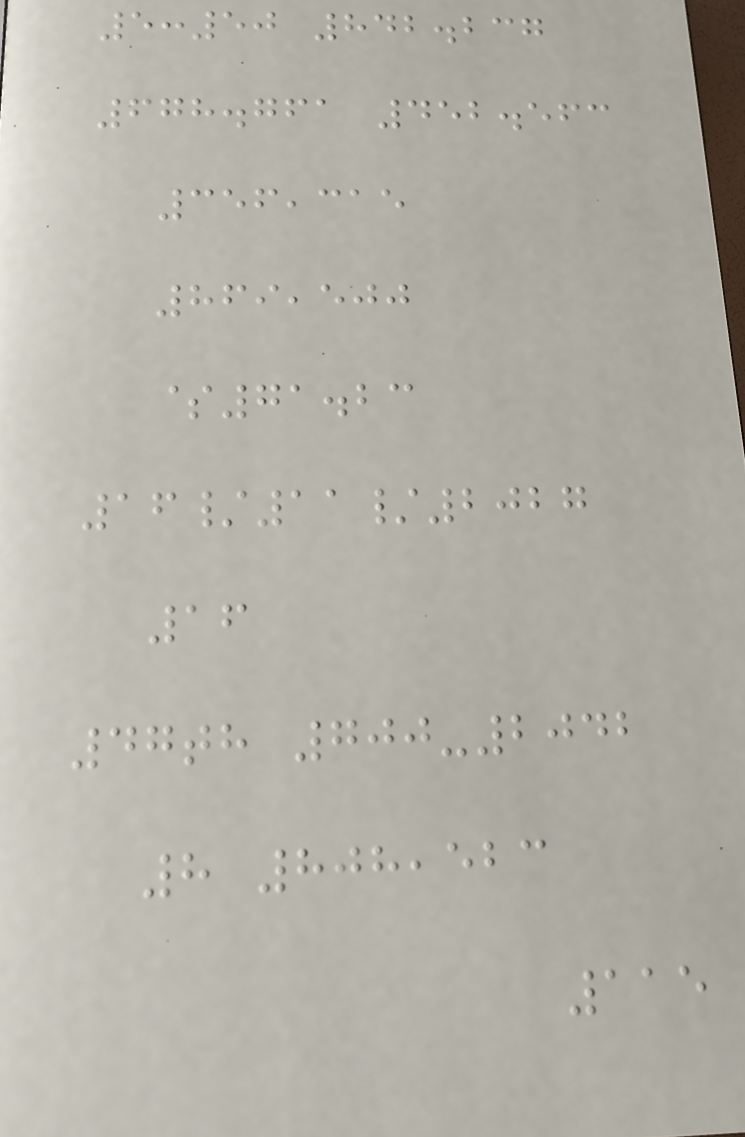5:50 842.237
678.761 452.563
356,315
869,500
$71.23
16/11/2027
16
47th 700-2042
8 808,523
115
